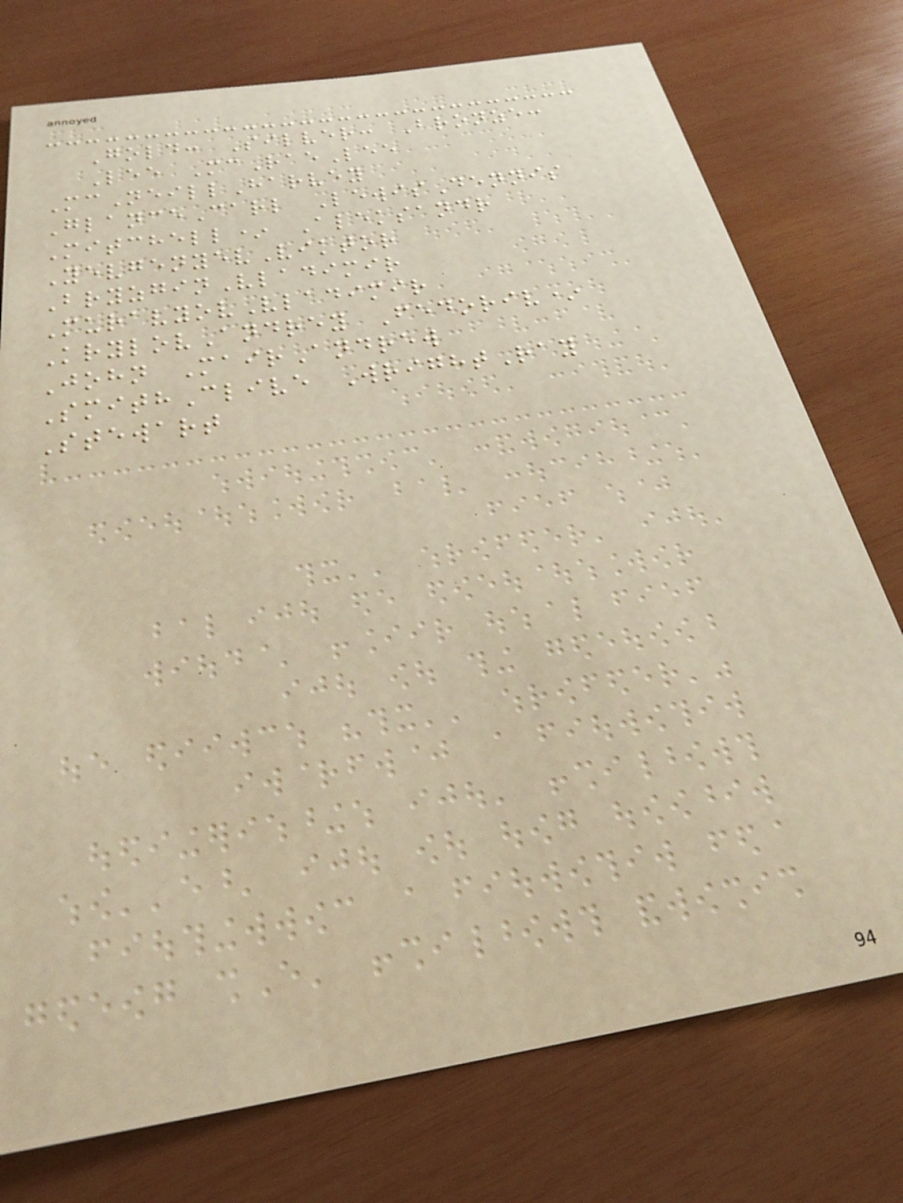Gold: Silver: Bronze:
Lee McRaeLee
McNeillHarvey
GlanceCarl LewisDennis
Mitchell* Aleksandr
YevgenyevViktor
BryzginVladimir
MuravyovVladimir
KrylovAndrey Fedoriv*
John MairAndrew
SmithClive WrightRay
Stewart
